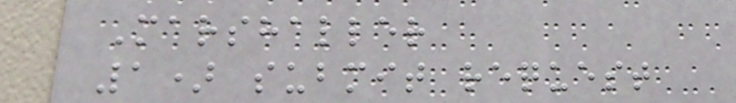Marshaller
1) submit request
